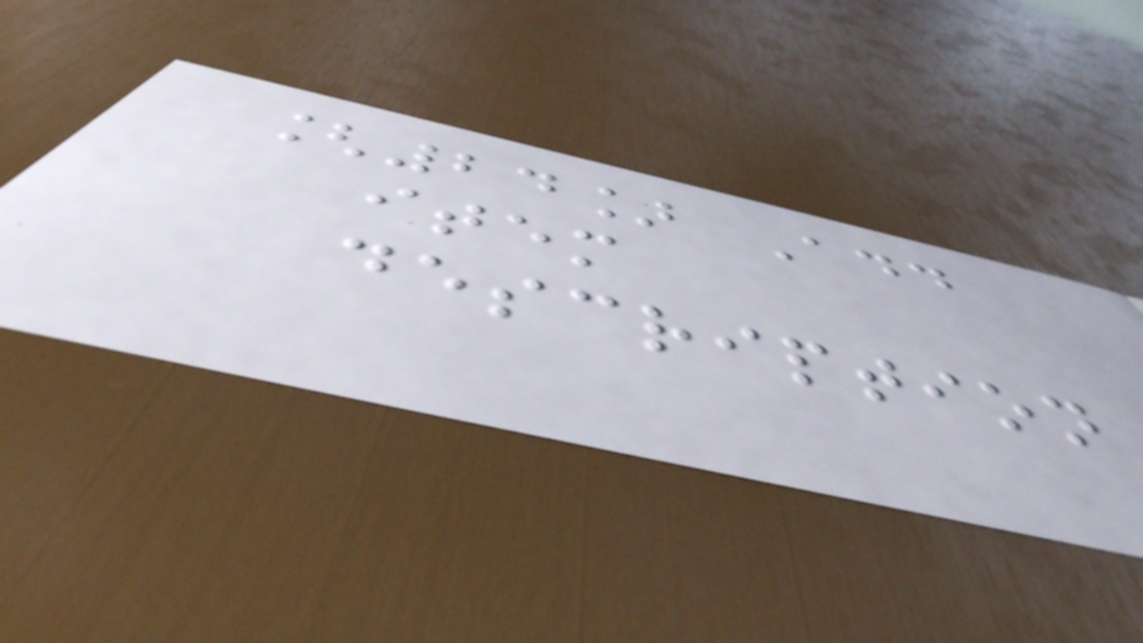[24] Add
item
description
